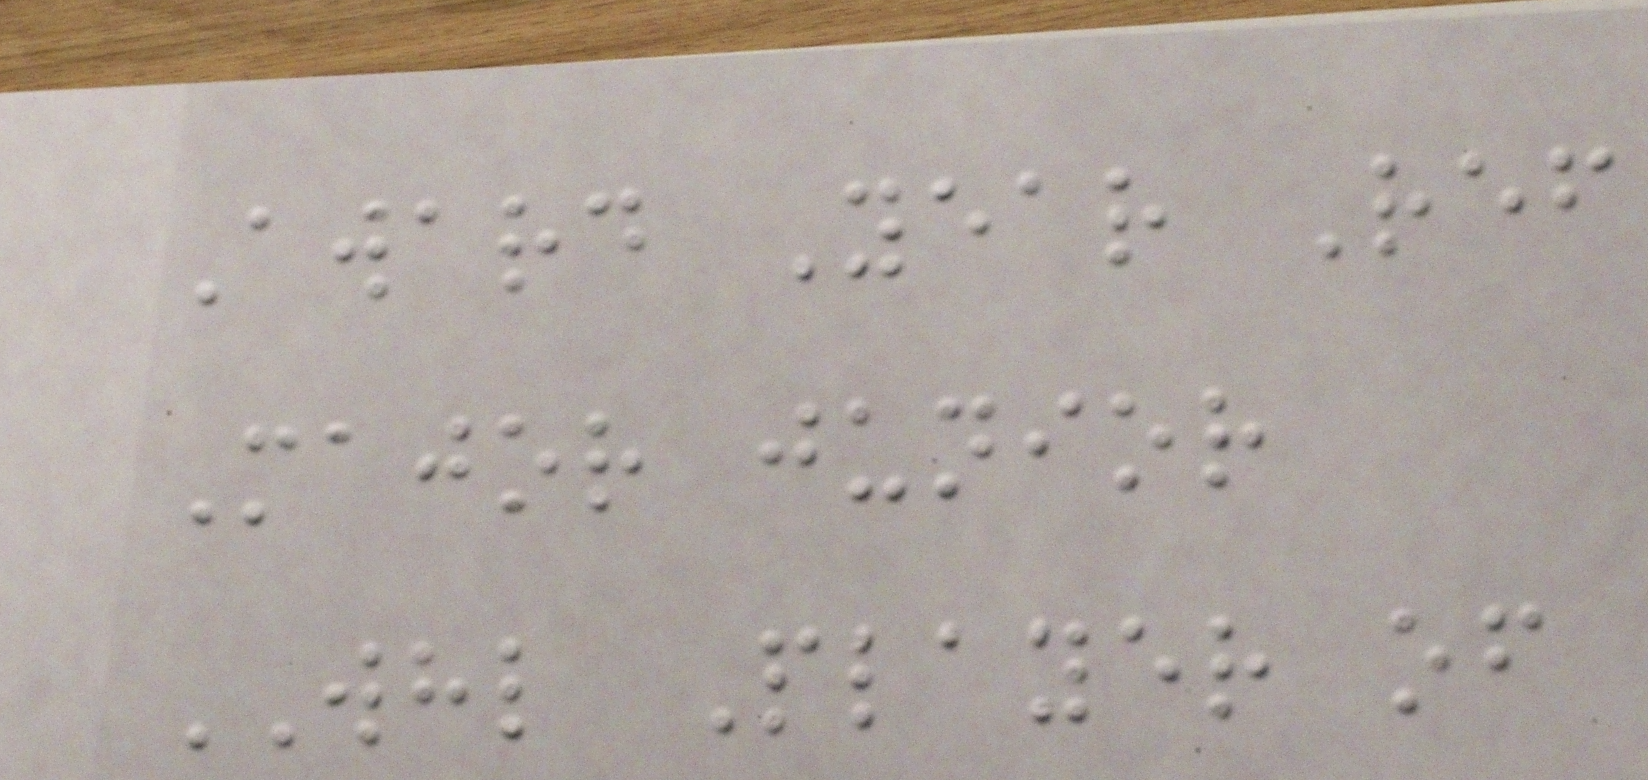Award Year Ref
Major junior
WHL Player of
